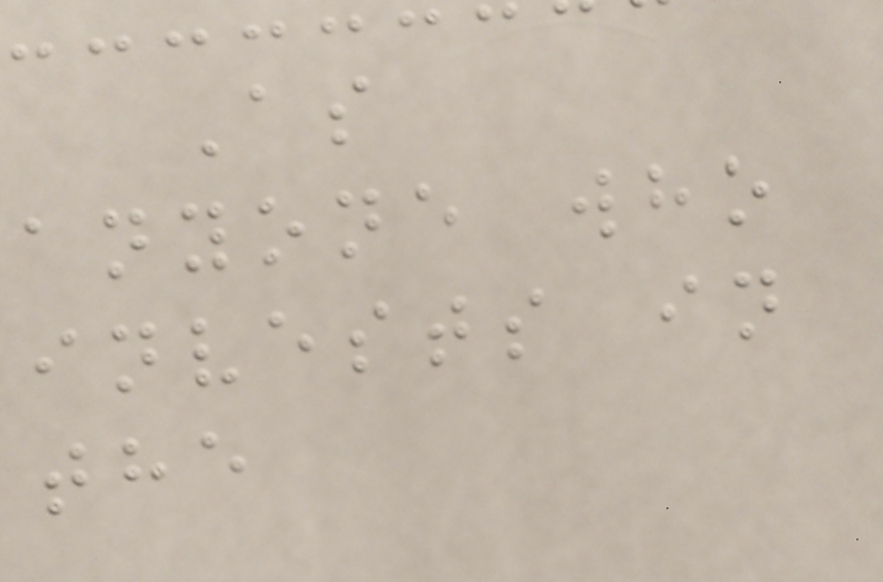As
anyone who
invests in
the
